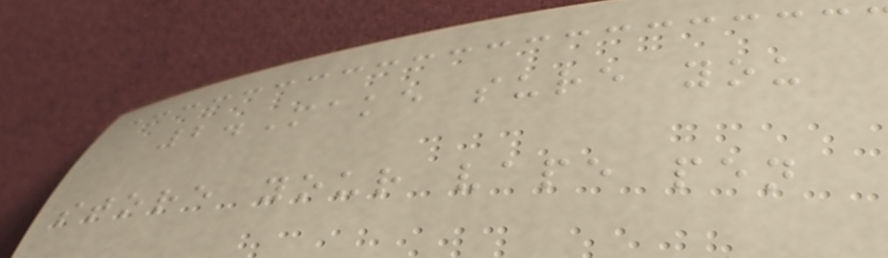2.Make sure you
store your vape pen
